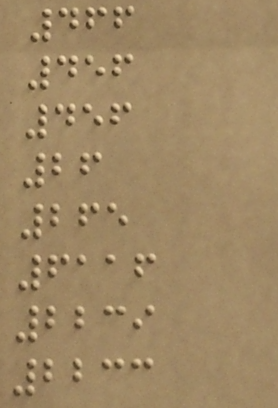466
456
456
26
265
6116
2239
2233
